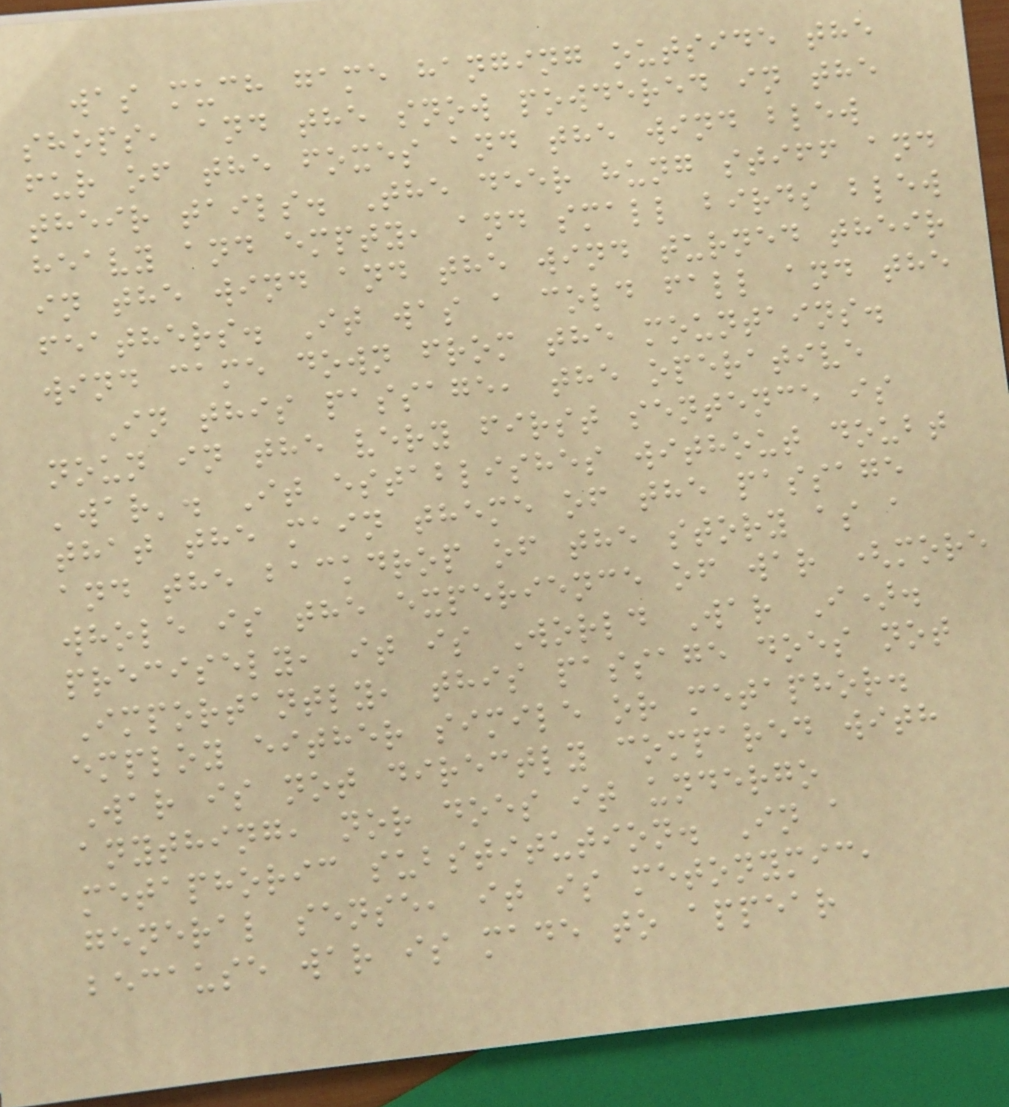was much game hanging outside the
shops, and the snow powdered in the
fur of the foxes and the wind blew
their tails. The deer hung stiff and
heavy and empty, and small birds blew
in the wind and the wind turned their
feathers. It was a cold fall and the
wind came down from the mountains.
In this passage, the operative
noun in the very first sentence is
'war'. It establishes without doubt
that the main theme of the passage
and the backdrop of the story as a
whole is the experience of war (more
precisely, it is World War I).
Importantly, this passage does not
employ either simile or metaphor.
War is not directly compared with
anything, nor does it undergo
metaphoric substitution. In a
general sense, it is metonymic,
because war is made to appear
